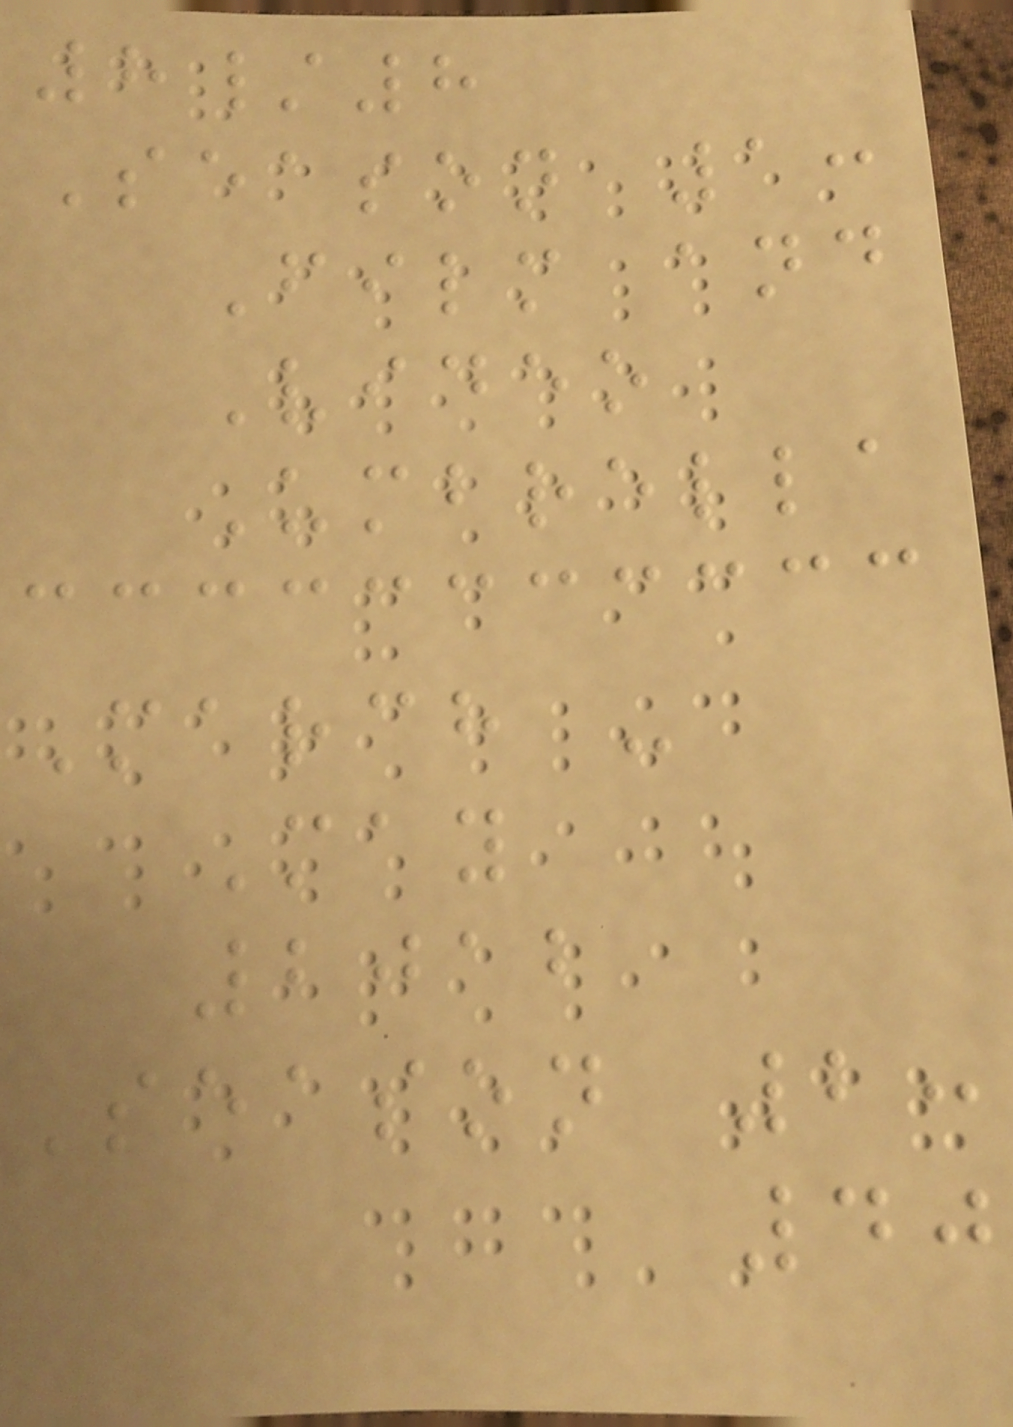8/8
Season 1:
Film and
Video
Umbrella
March -
May
2012
Season 2:
40
